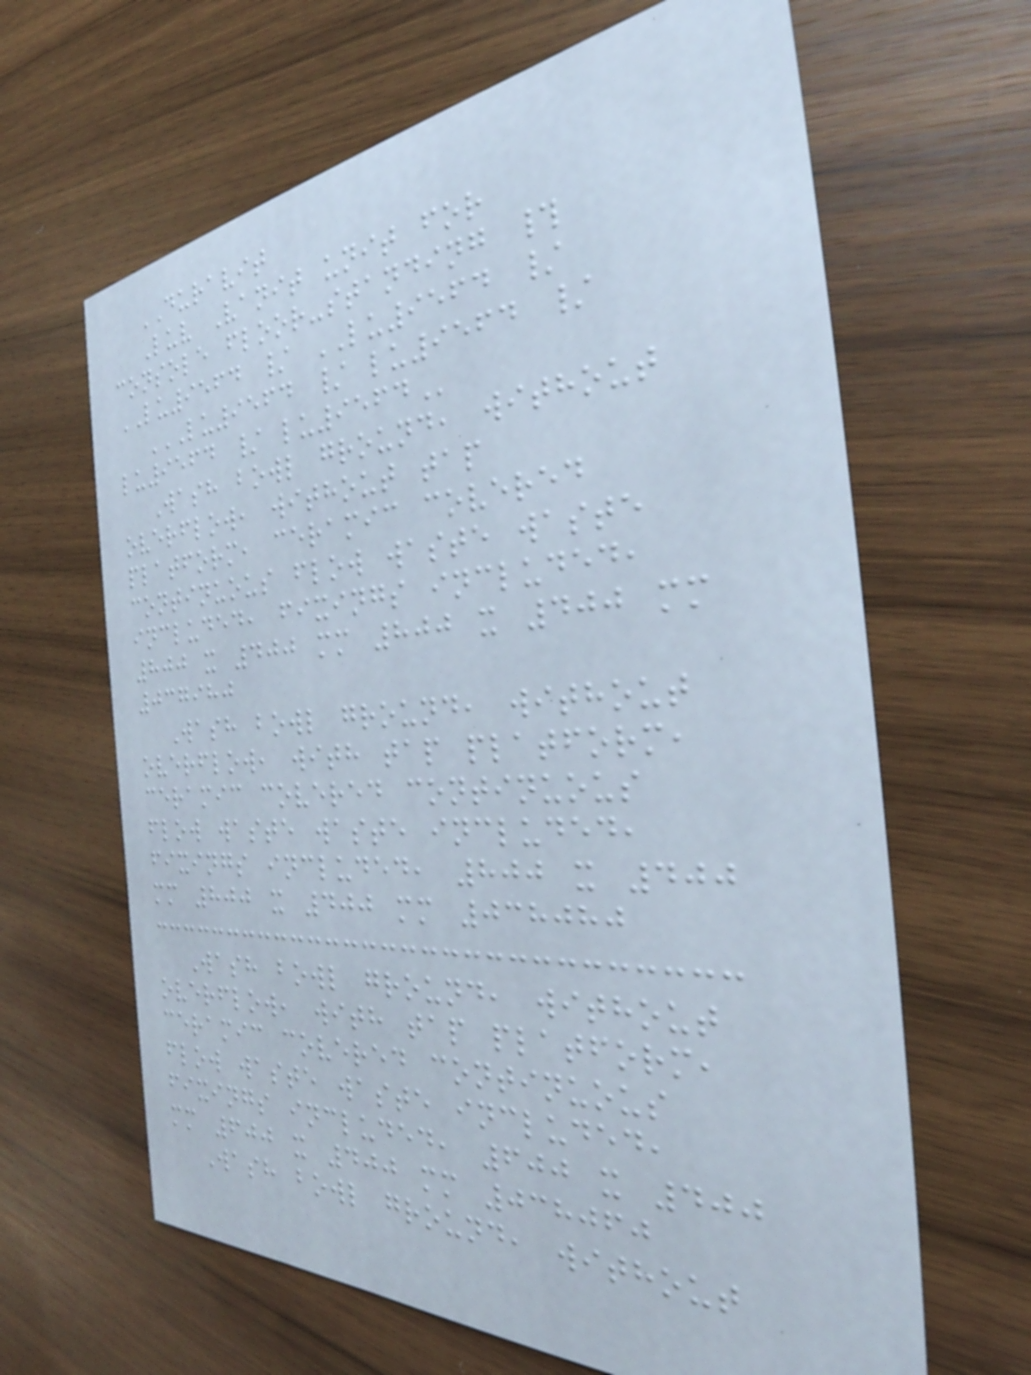DURAVIT
Luv Vanit unit for
console floor-standing #
LU9564 / LU9564 /
LU9564 / LU9564 /
LU9564 / LU9564
Wash bowl ground, without
overflow, without tap
platform, ceramic covered
continuous flow waste waste
included, fixings included,
800 x 400 mm 800 x 400 mm
037980
Wash bowl ground, without
overflow, with tap platform,
ceramic covered continuous
flow waste waste included,
fixings included, 800 x 400
mm 800 x 400 mm 038080
Wash bowl ground, without
overflow, with tap platform,
ceramic covered continuous
flow waste waste included,
fixings included, 600 x 400
mm 600 x 400 mm 038060
Wash bowl ground, without
